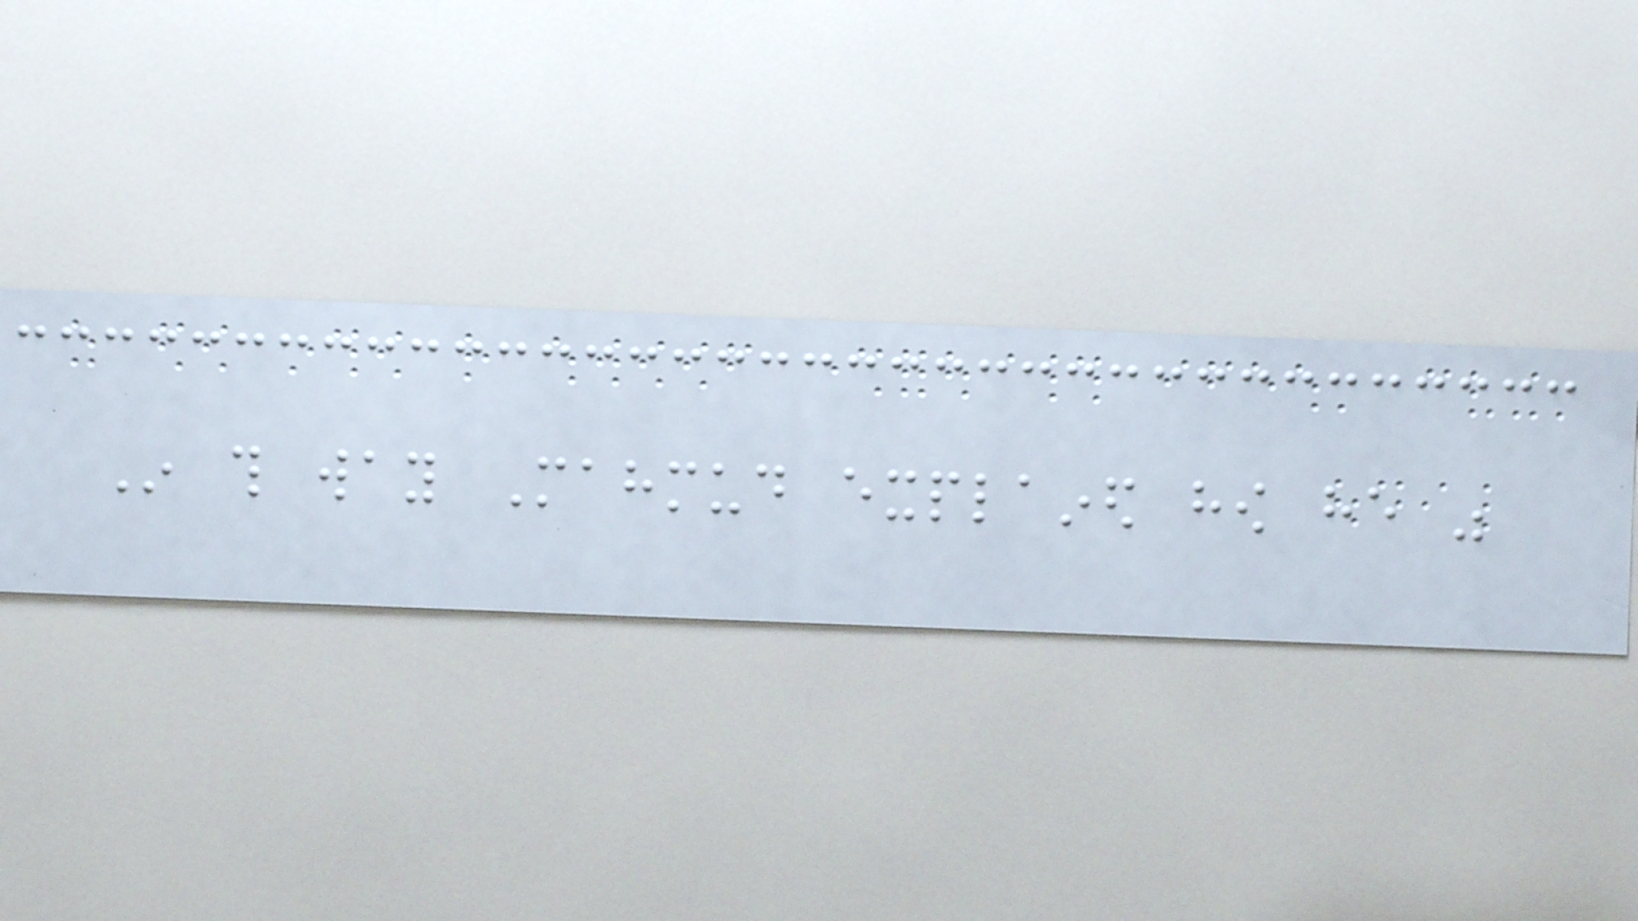In this way Mahmud explained how he was
